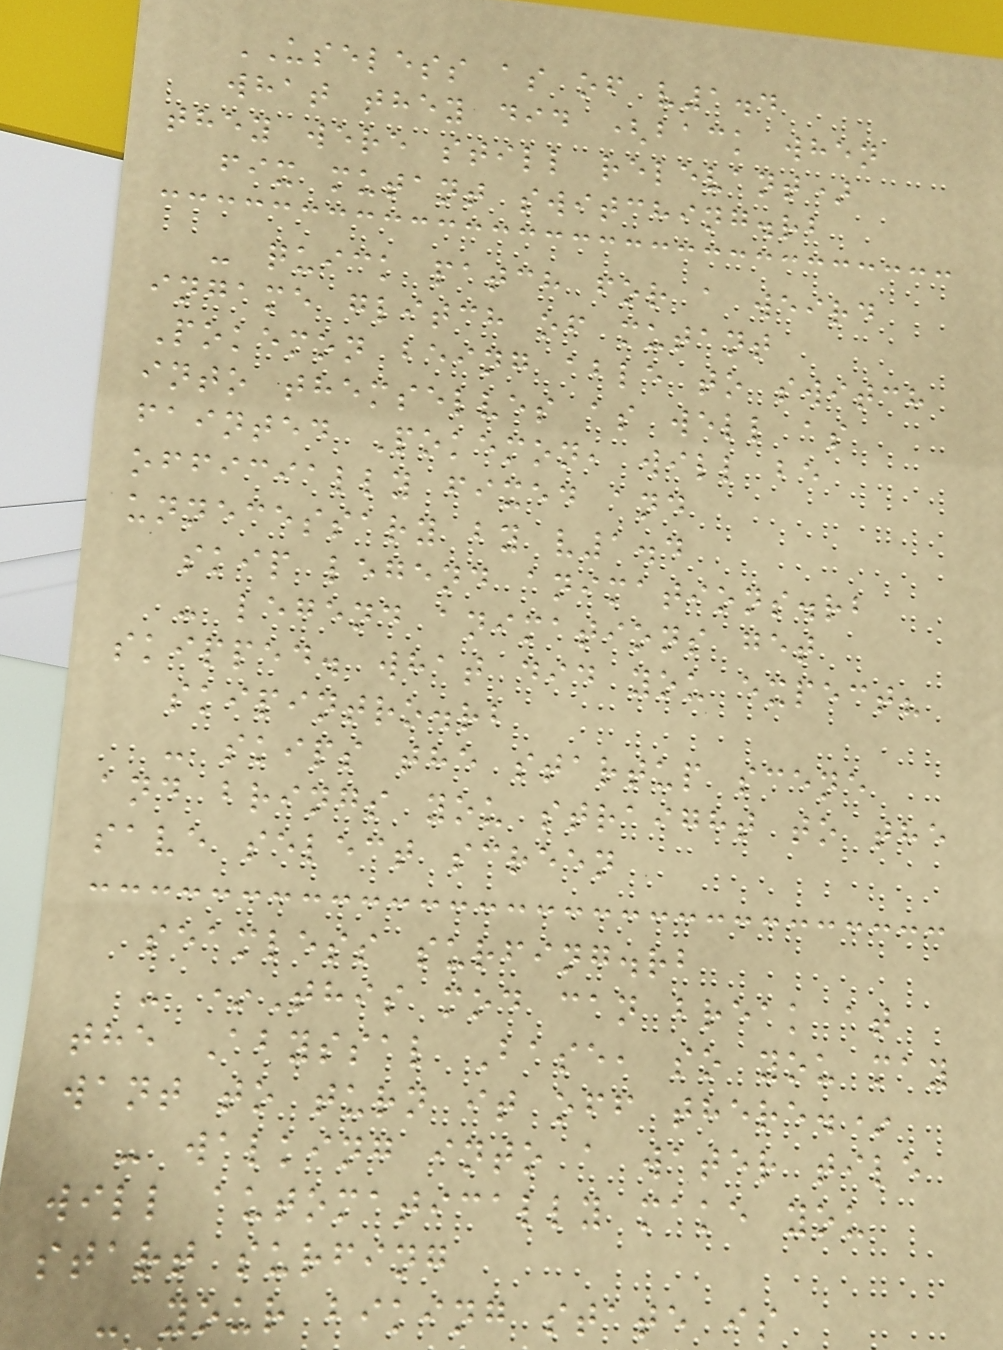USELESS as of v1.4
what they did (back when
they were still relevant)
fix mutant switching.rb
- quick patch for a weird
ingame glitch of mutant
Pokemon being able to switch
into themselves as well as
fainted Pokemon, will be
officially fixed and
unnecessary by v1.4
skip legend animations.rb
- legend animations get
skipped. what did you expect?
skipintro.rb
- skips the startup scene
and brings you straight to the
save select screen
seamless surfing.rb
- *This mod can break at
the Abyssal Base, so you may
want to turn it off there.*
- walking into a water tile
will automatically make you
start surfing
- your biking state is
